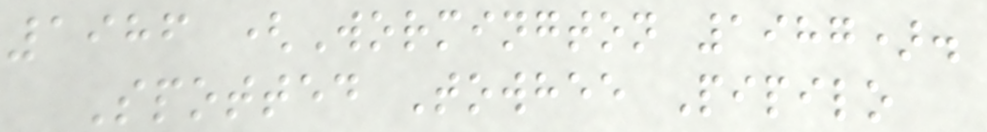1986 (Wormington 1987).
Spotted Towhee Pipilo
